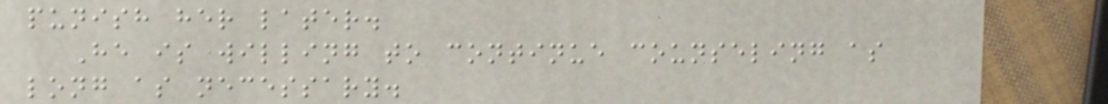punish her later.
He is willing to continue counseling as
long as necessary.
